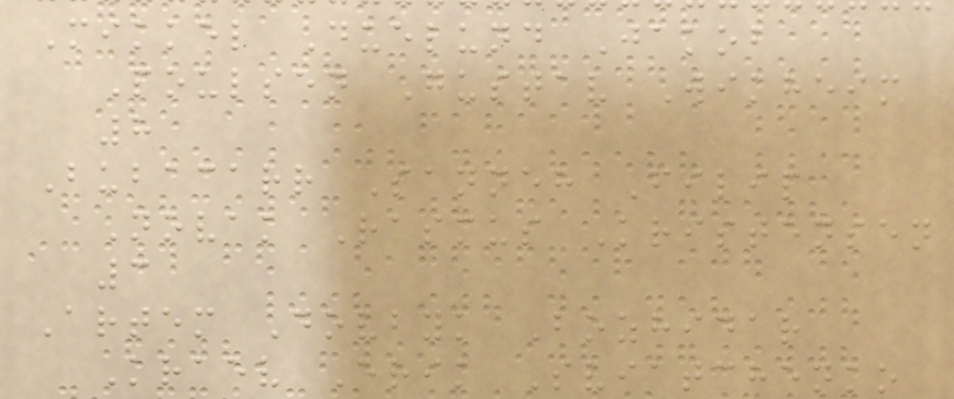Mikkel Duelund Jakob
Poulsen Gustav Wikheim
8
Bubacarr Sanneh Filip
Novak Rasmus Kristensen
3
Artem Dovbyk Bozhidar
Kraev Erik Sviatchenko
